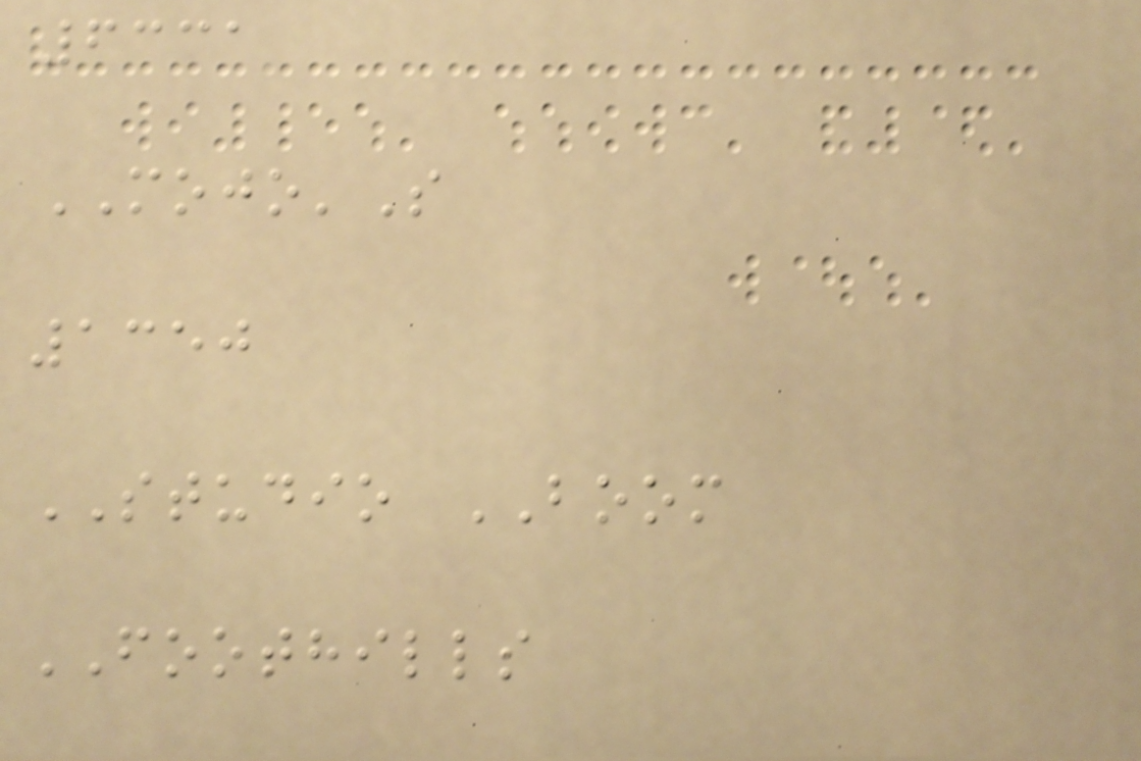6331
MOJO'S
1350
STUDIO BOOM
FOOTHILLS
